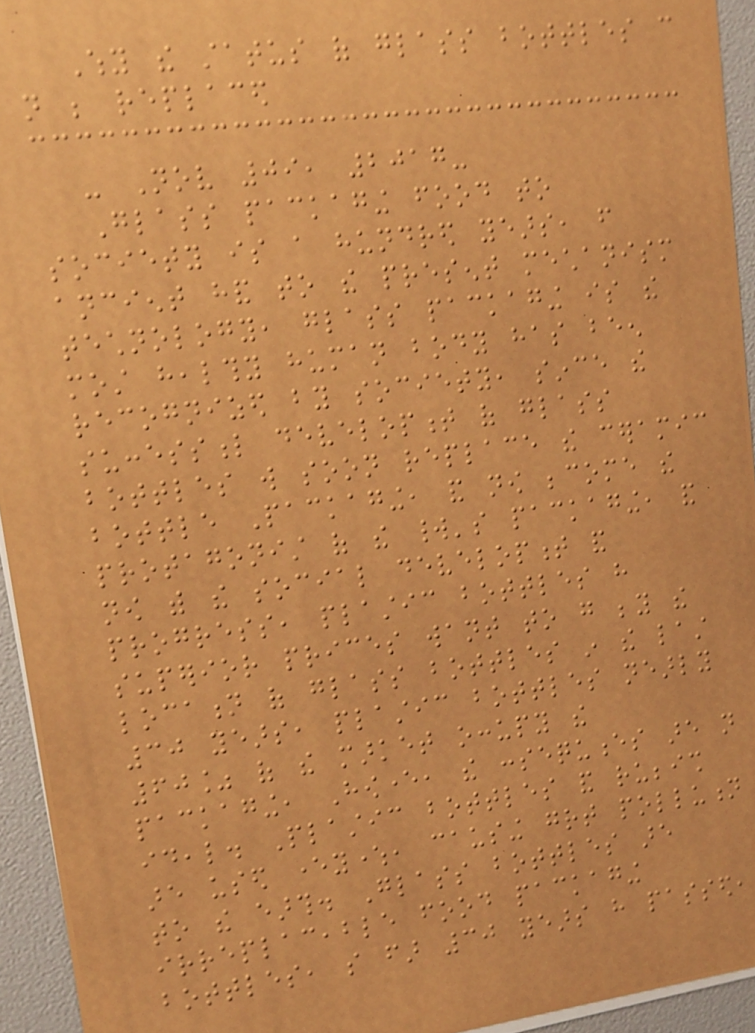Why the status of glass bottles can
not be replaced
- Nov 09, 2017-
Glass packaging food to
society is a hundred years, from
ancient hand to the present mechanism
technology, glass packaging is the
most healthy human body has been
recognized by society, since the
successful development of glass
bottles will soon replace the ceramic
bottle Packaging, and now become the
protagonist of the world's packaging, and
now with the social development and
progress, plastic bottles have
superior prices want to go beyond the
location of glass bottles in the last
30 years, plastic bottles nearly
60% of the market occupy the
packaging, However, the consequences are not
ideal. Plastic bottles and rubbish
are used everywhere, causing great pollution
to the earth. Glass bottles are
irreplaceable food packaging
bottles, so far 30 years have passed,
